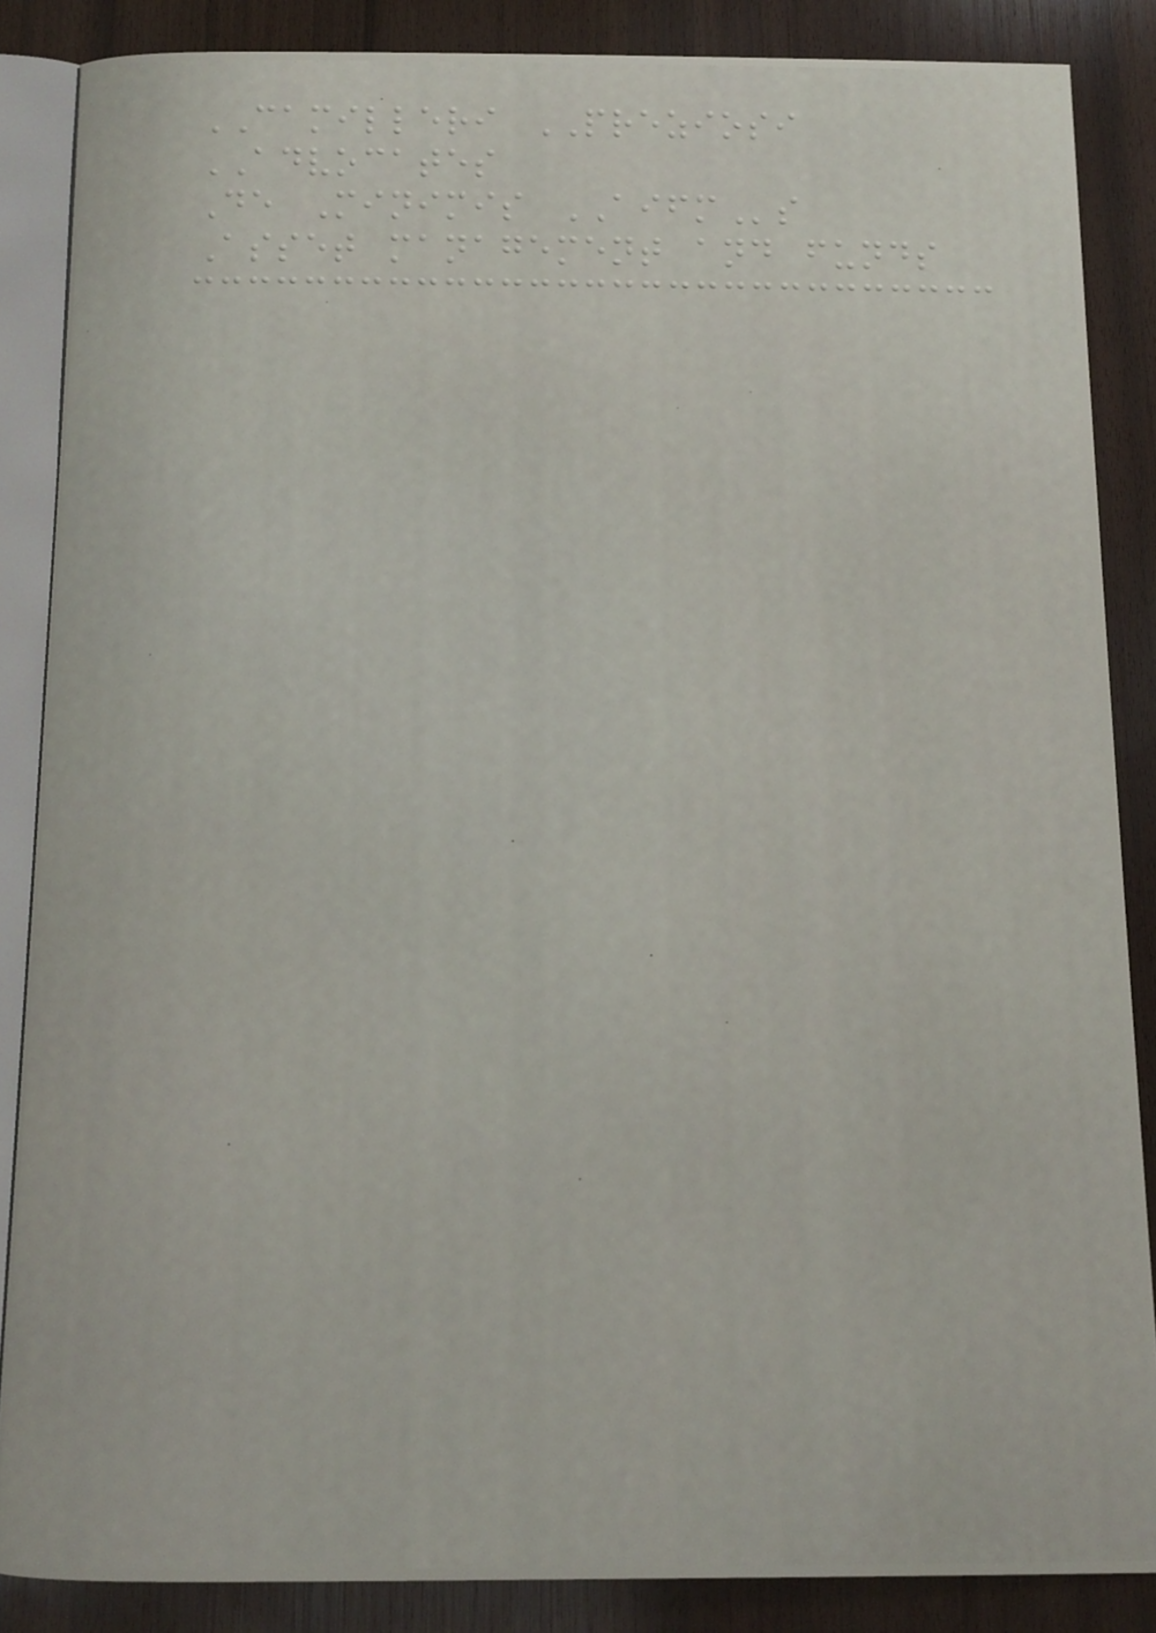CAMILLERI PREZIOSI
ADVOCATES
De Minimis AIFMs
Asset management and funds
